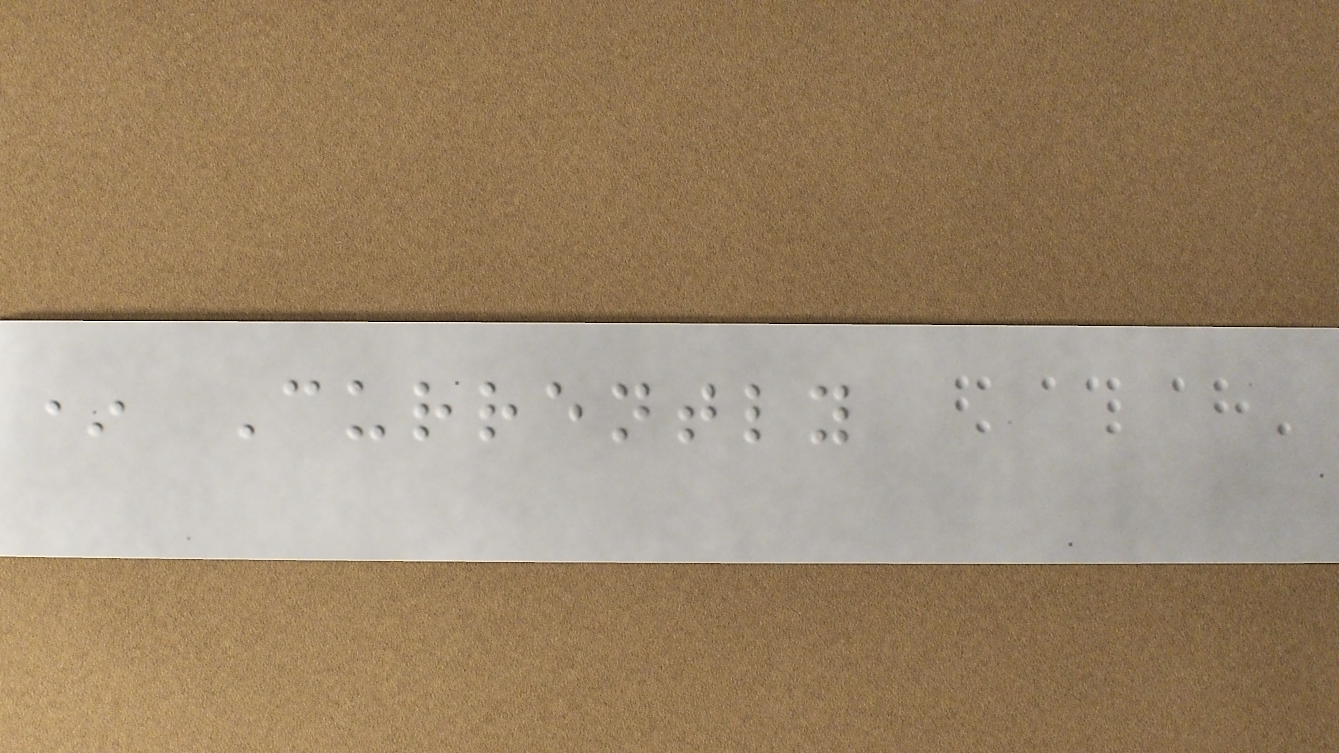* Currently
